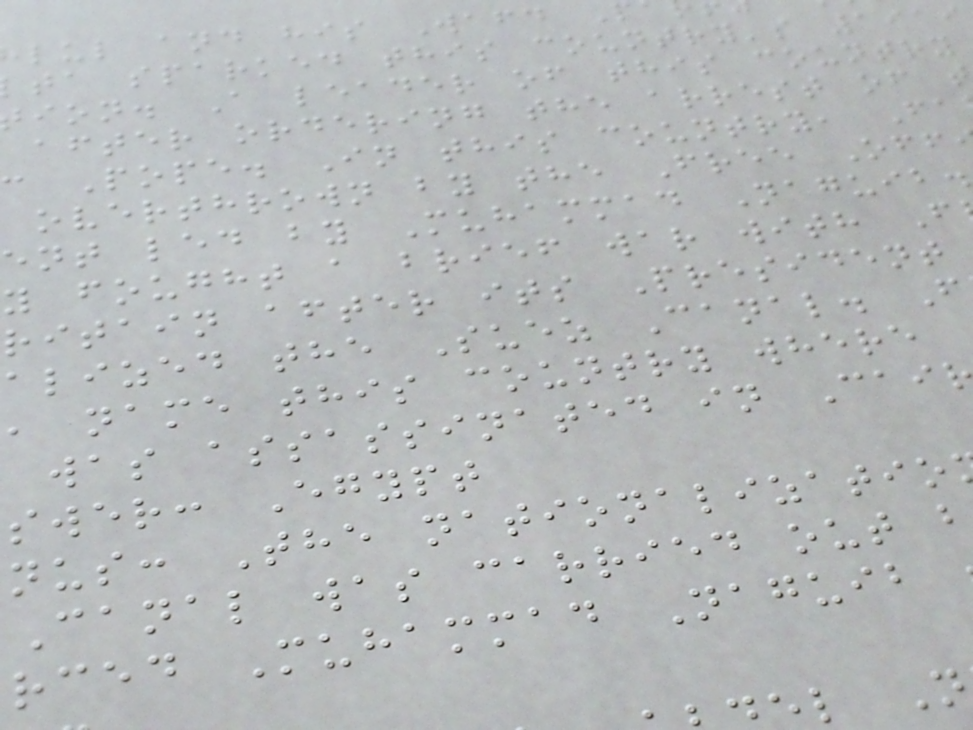lul and his Wafd
ta sparked this country's 1919
ion. A leader of this country
after ordering the arrest of
Pope. In this country, Fa
overthrown by the Free Off
ent led by Muhammad Naguib.
y fought a brief war with F
ritain after its President
alized the Suez Canal. F
, name this country where
was assassinated in Cai
swer: Egypt
nus: The nationalizatio
Canal was carried out
rced Muhammad Naguib
